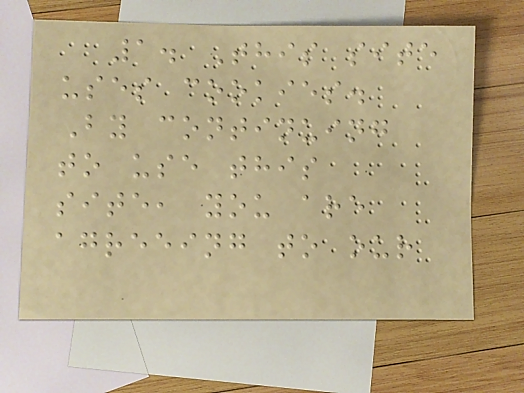1. This site
uses cookies.
By continuing
to use this
site, you are
agreeing to our
